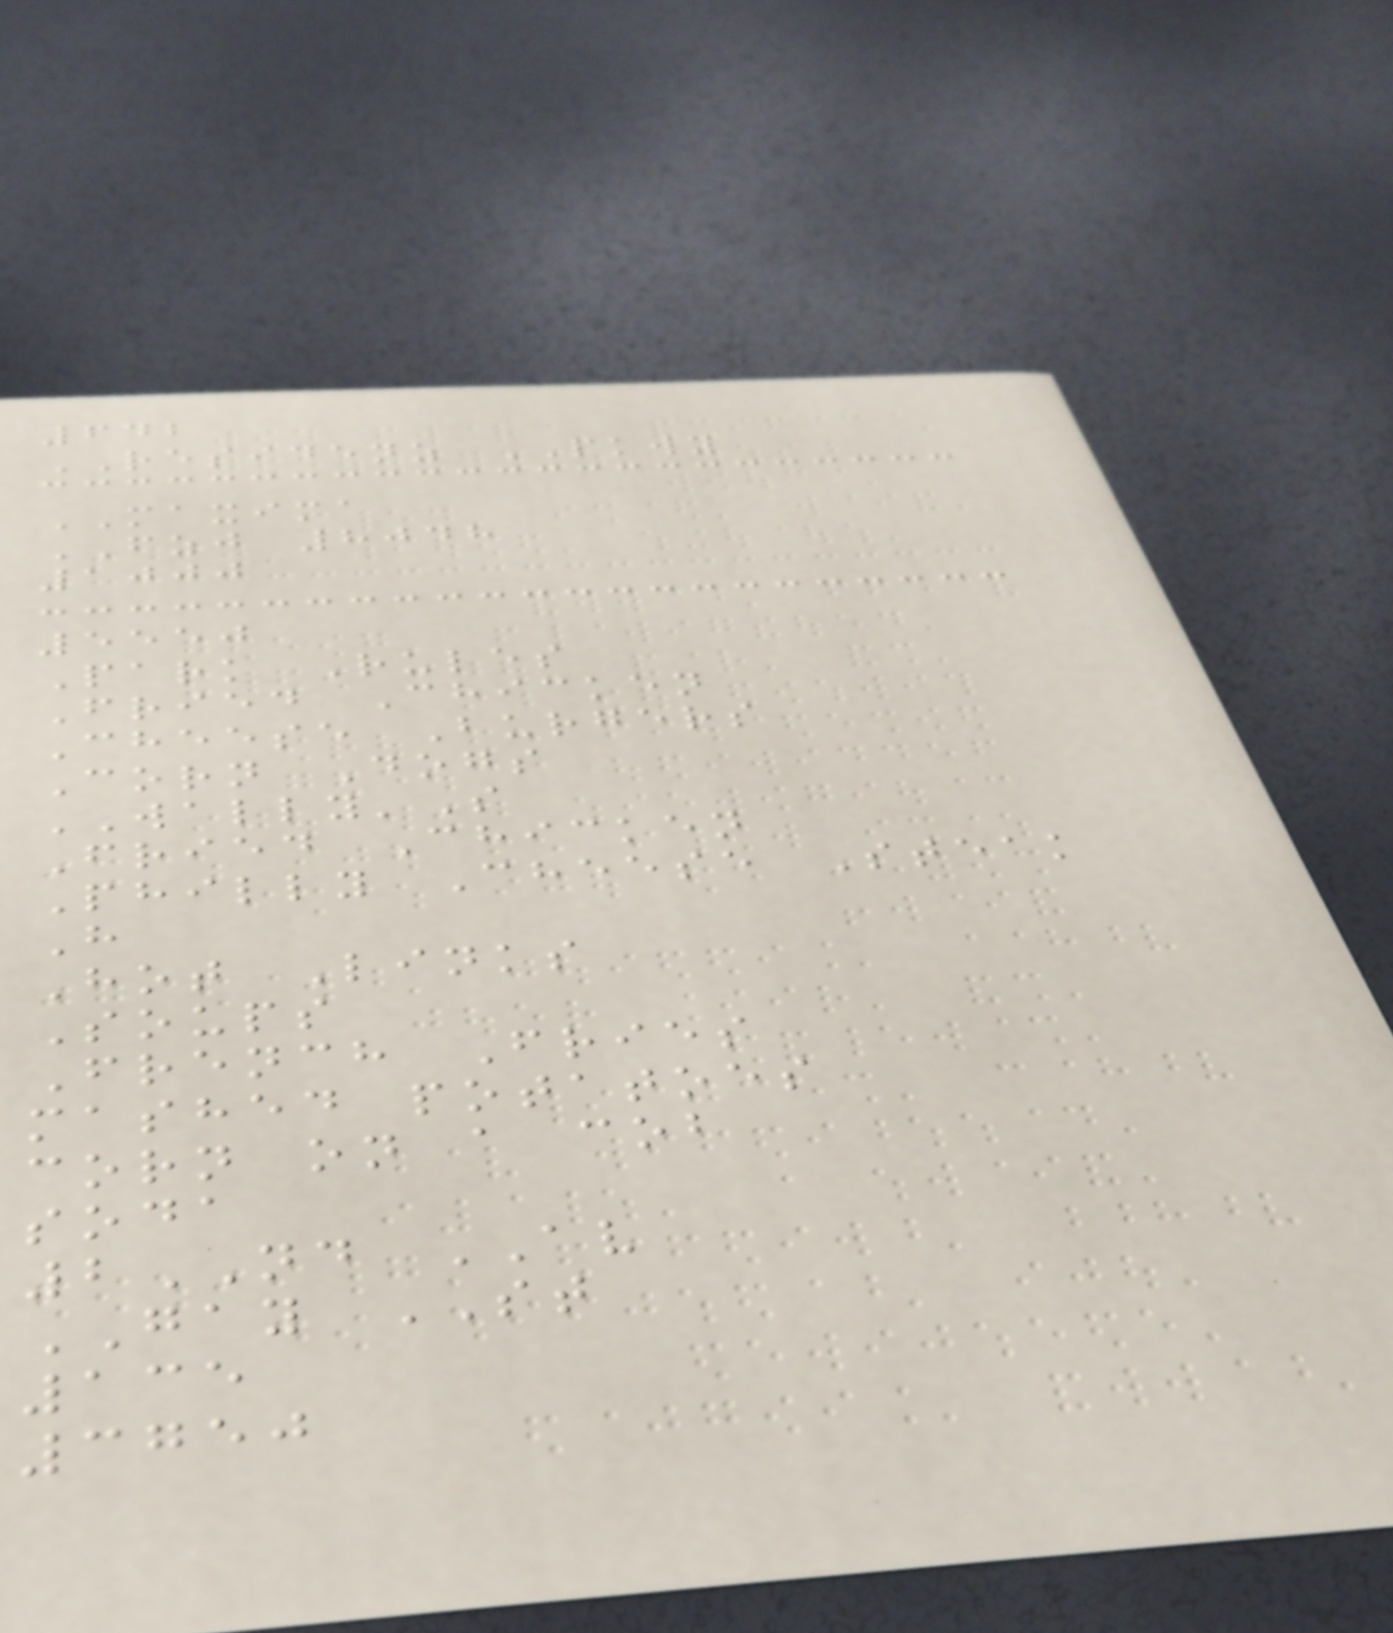642
RESIDENZ PKWY
MAXIMA
FZJ 8048
1000
5550
Park Rules
Fried Chicken
Cheese Burgers
Corn Dogs
WALLY'S
Fried Chicken
Philly Cheese Steak
H
Hot Links
Soups
French Fries
mashed potatoes
corn on a cob
soda
2ND AV
GAY ST
135
3750
